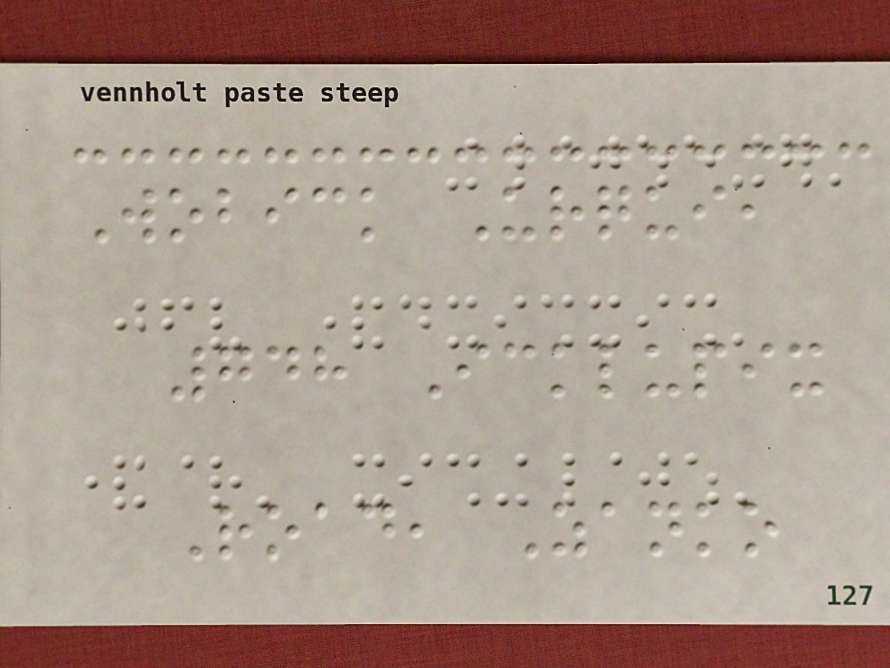Wobick Urqui,
748 Icklupix
Road, Zanko
